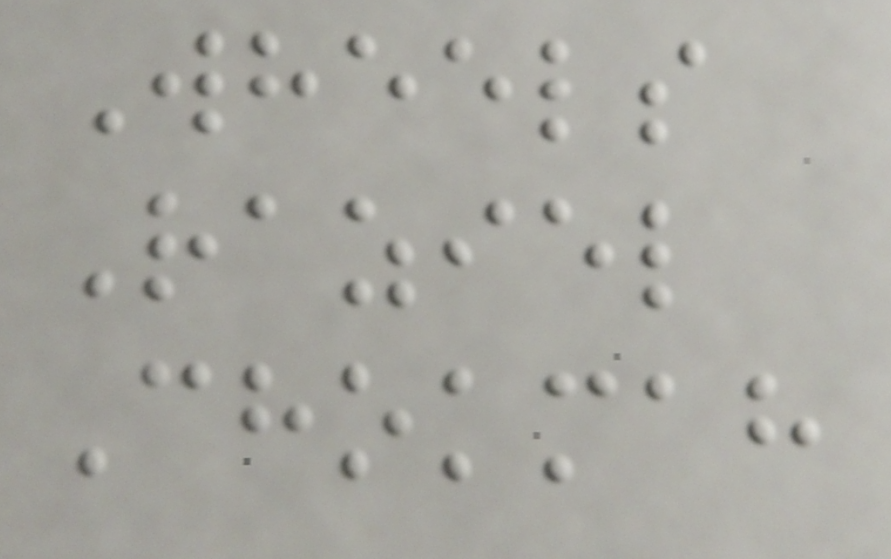Wheels
Raziel
Chokmah
